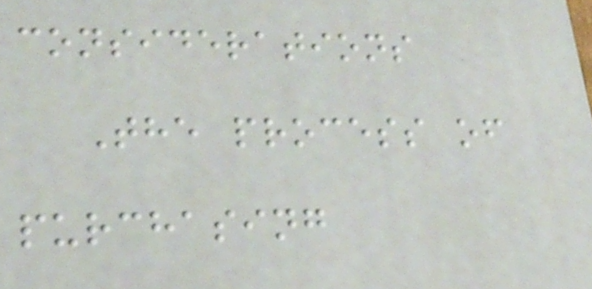considerations
The process of
purchasing
